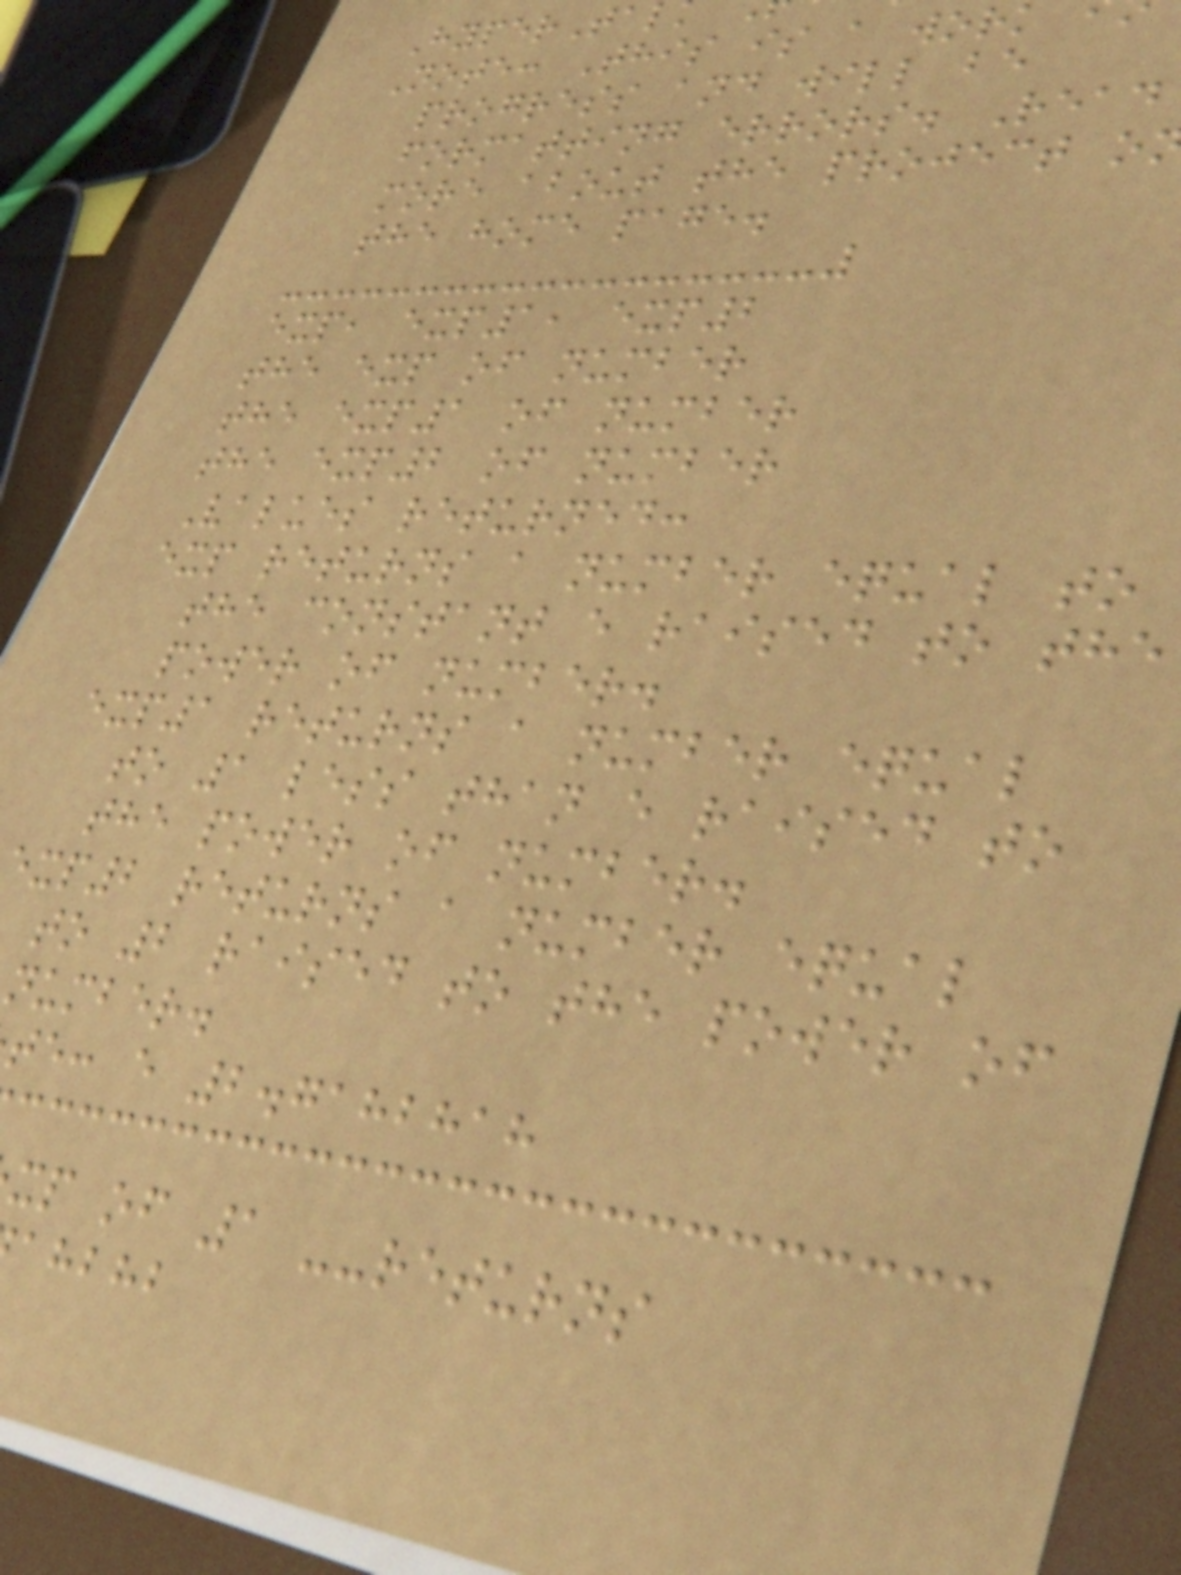HyperTa
Note: This is a wor
progress and will be
formatting errors. Read
more about the project o
the home page.
exp, exp1, exp2
the exp of number
the exp1 of number
the exp2 of number
Values returned:
exp returns a number equal to
the constant e raised to the
power of number.
exp1 returns a number equal
to 1 less than e raised to
the power of number.
exp2 returns a number equal
to 2 raised to the power of
number.
te: e 2.7182818
xp of 1 --returns
ahbhb
